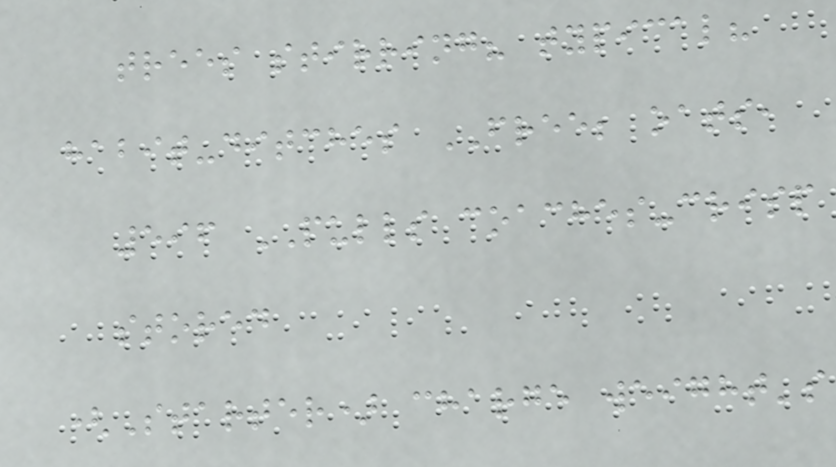trees stirring? typical?
habit-ditches FREE; oats,
596 PULLS coaches-crisp
stored
(Starter) charge weight's
